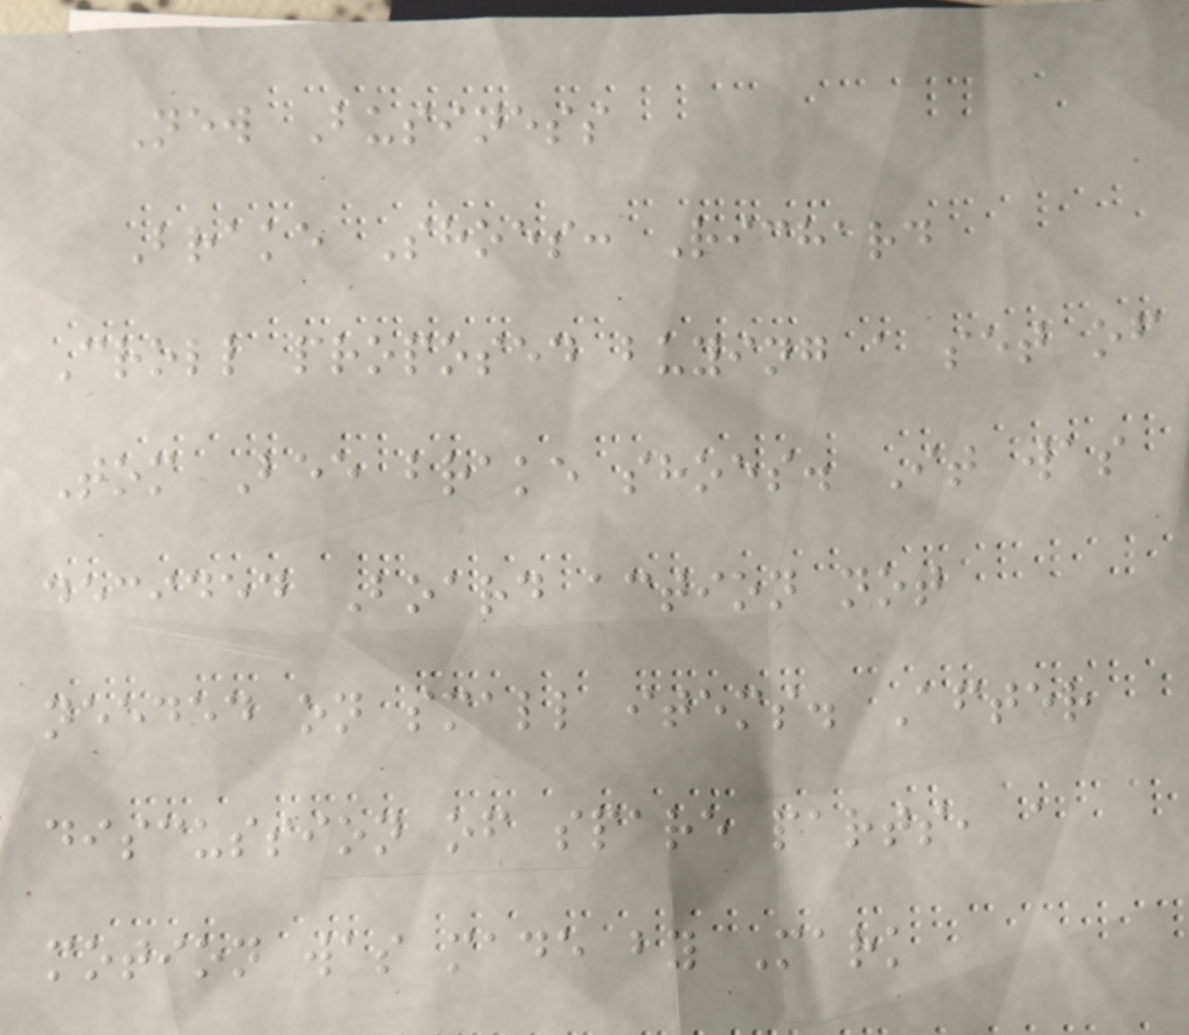New Business
Brake Shoes: Richard
Croll proposed buying a set of
Tom Bee brake shoes. It was
decided Board action not
needed on small items. After
discussion of spare parts, a
motion was made by Mark
